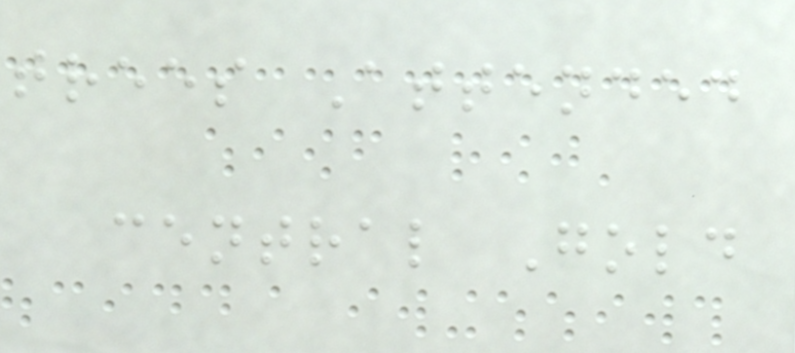trees Attended
central Gold
